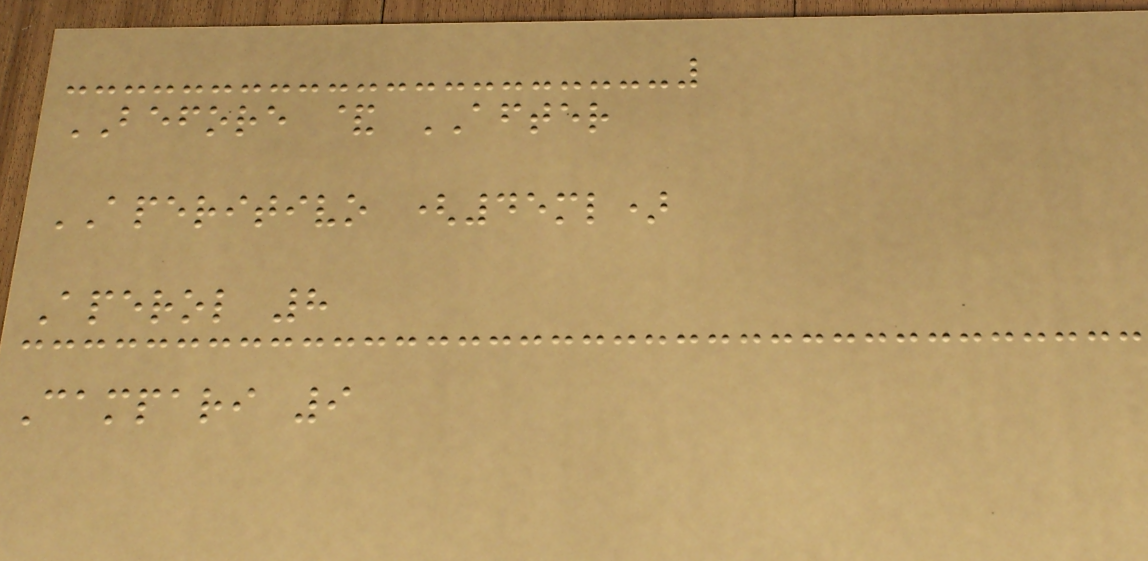BEFORE & AFTER
APERITIVO (45ml)
Aperol 8
Campari 9
